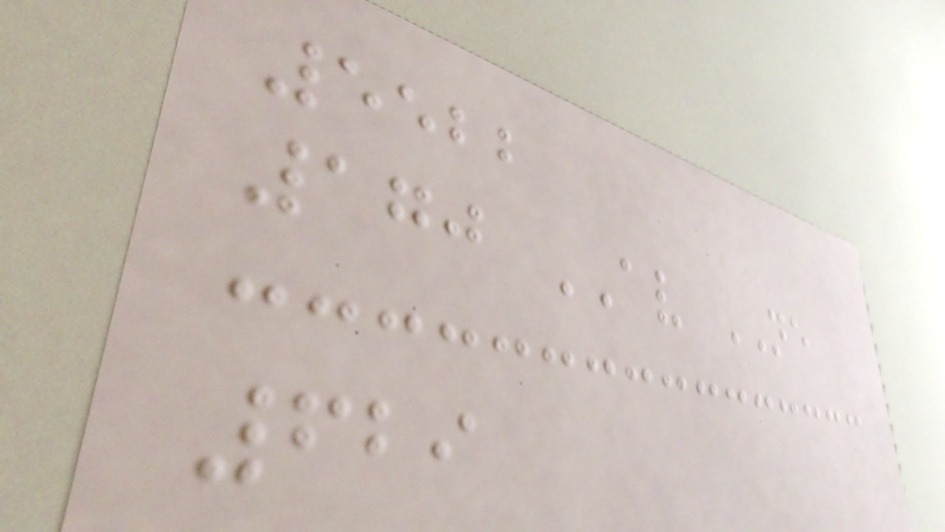5522
170 AV NE
629
